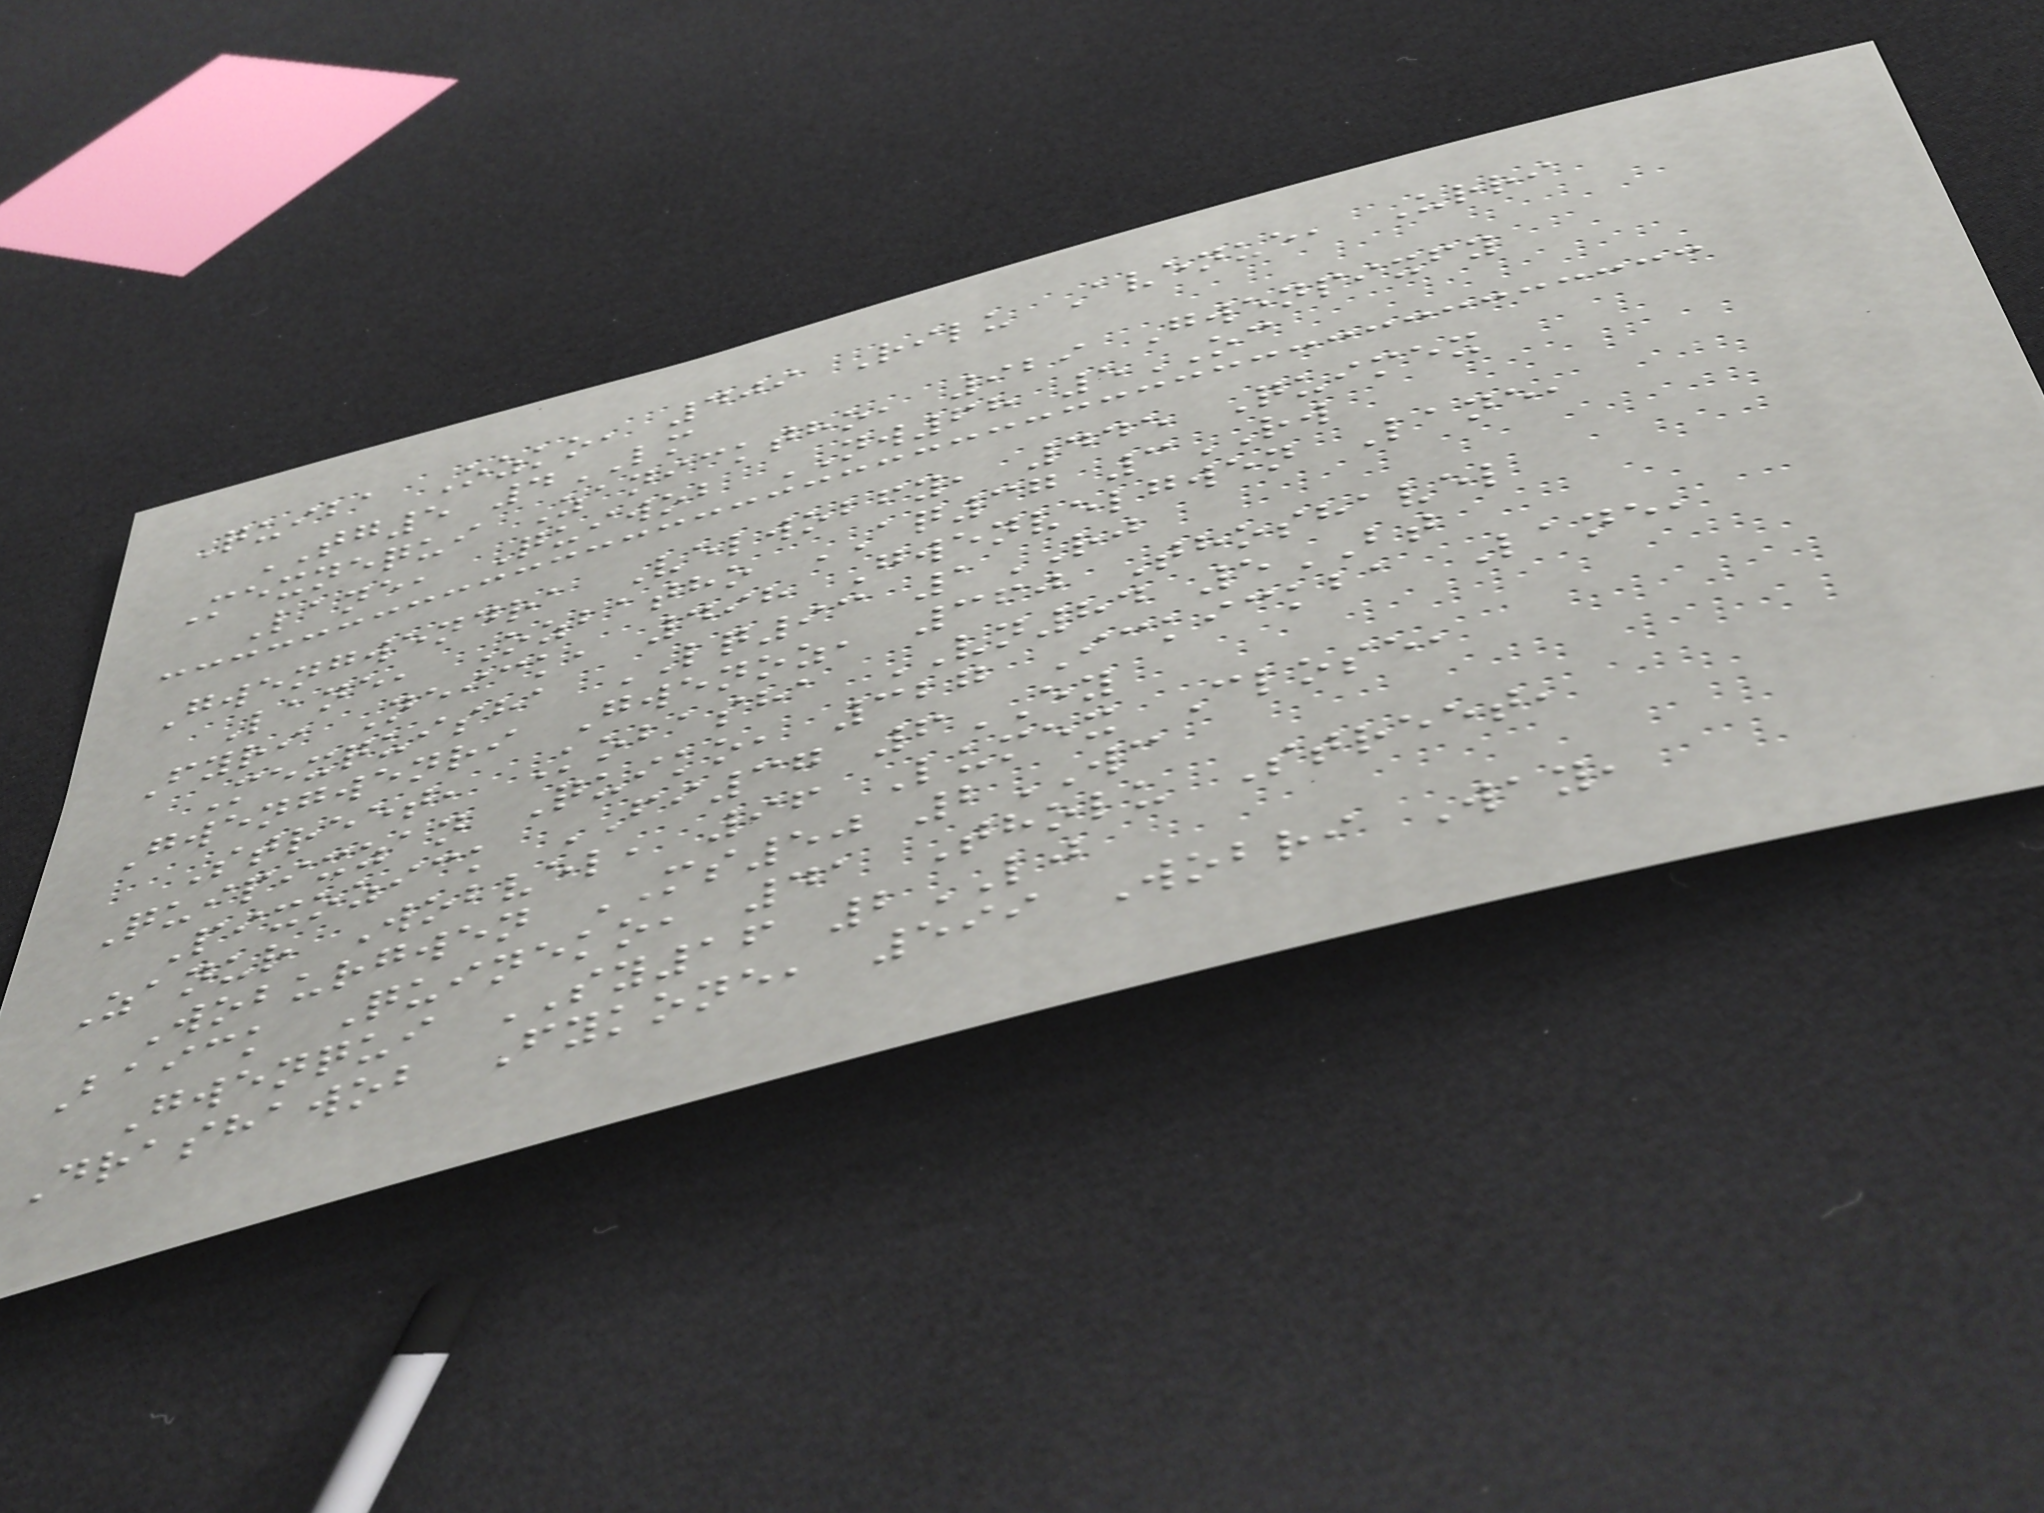Quiba Ozko, 409 Rilu Avenue, Urri
TG5 4LM
Mexnequi Zanicktho, 929 Gwenpixfy
Lane, Quiwob NW68 5OC
Gwengwendra Velwobfy, 445 Quimex
Lane, Ozbatho AQ37 3RW
Fyri Neick, 498 Gwenvelgwen Lane,
Mexquisha LQ93 1RJ
Gwengwenri Gwenoz, 360 Thoshavel
Street, Kobasha VN84 5BT
Quipixzan Quiko, 327 Ickickba Lane,
Pixozick FI37 6EY
Zanur Wobvel, 96 Lumex Close,
Woburgwen MS50 2WC
Baick Quineko, 41 Tholu Street,
Gwenqui SY16 2LJ
Drashawob Fykone, 599 Wobri Way,
